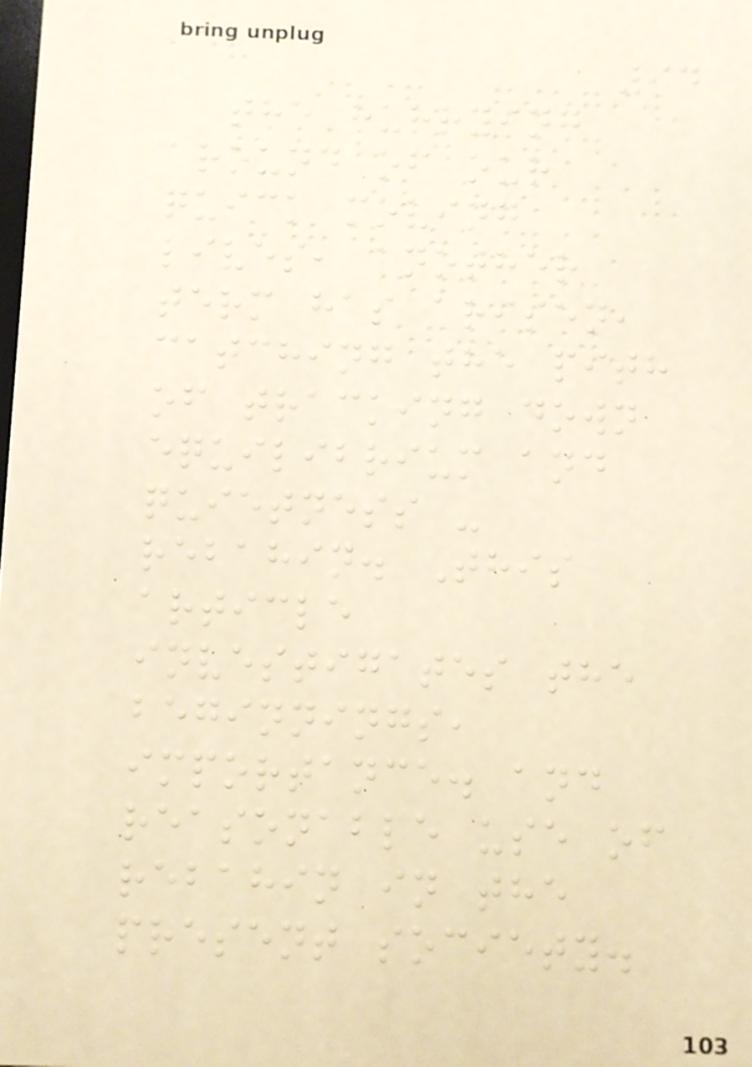94
the hurrying
around of our
quick moving
lives, another
term has arisen,
catching the pith
of tracking down
equilibrium and
quietness -
rebahin. This
article
investigates the
beginnings,
importance. and
reasonable use of
rebahin in the
present society.
